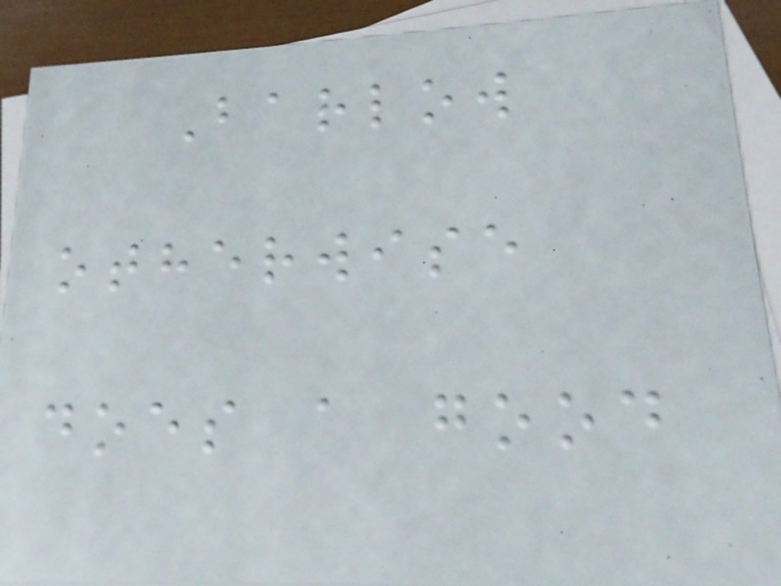Barlow
otherwise
does a good
